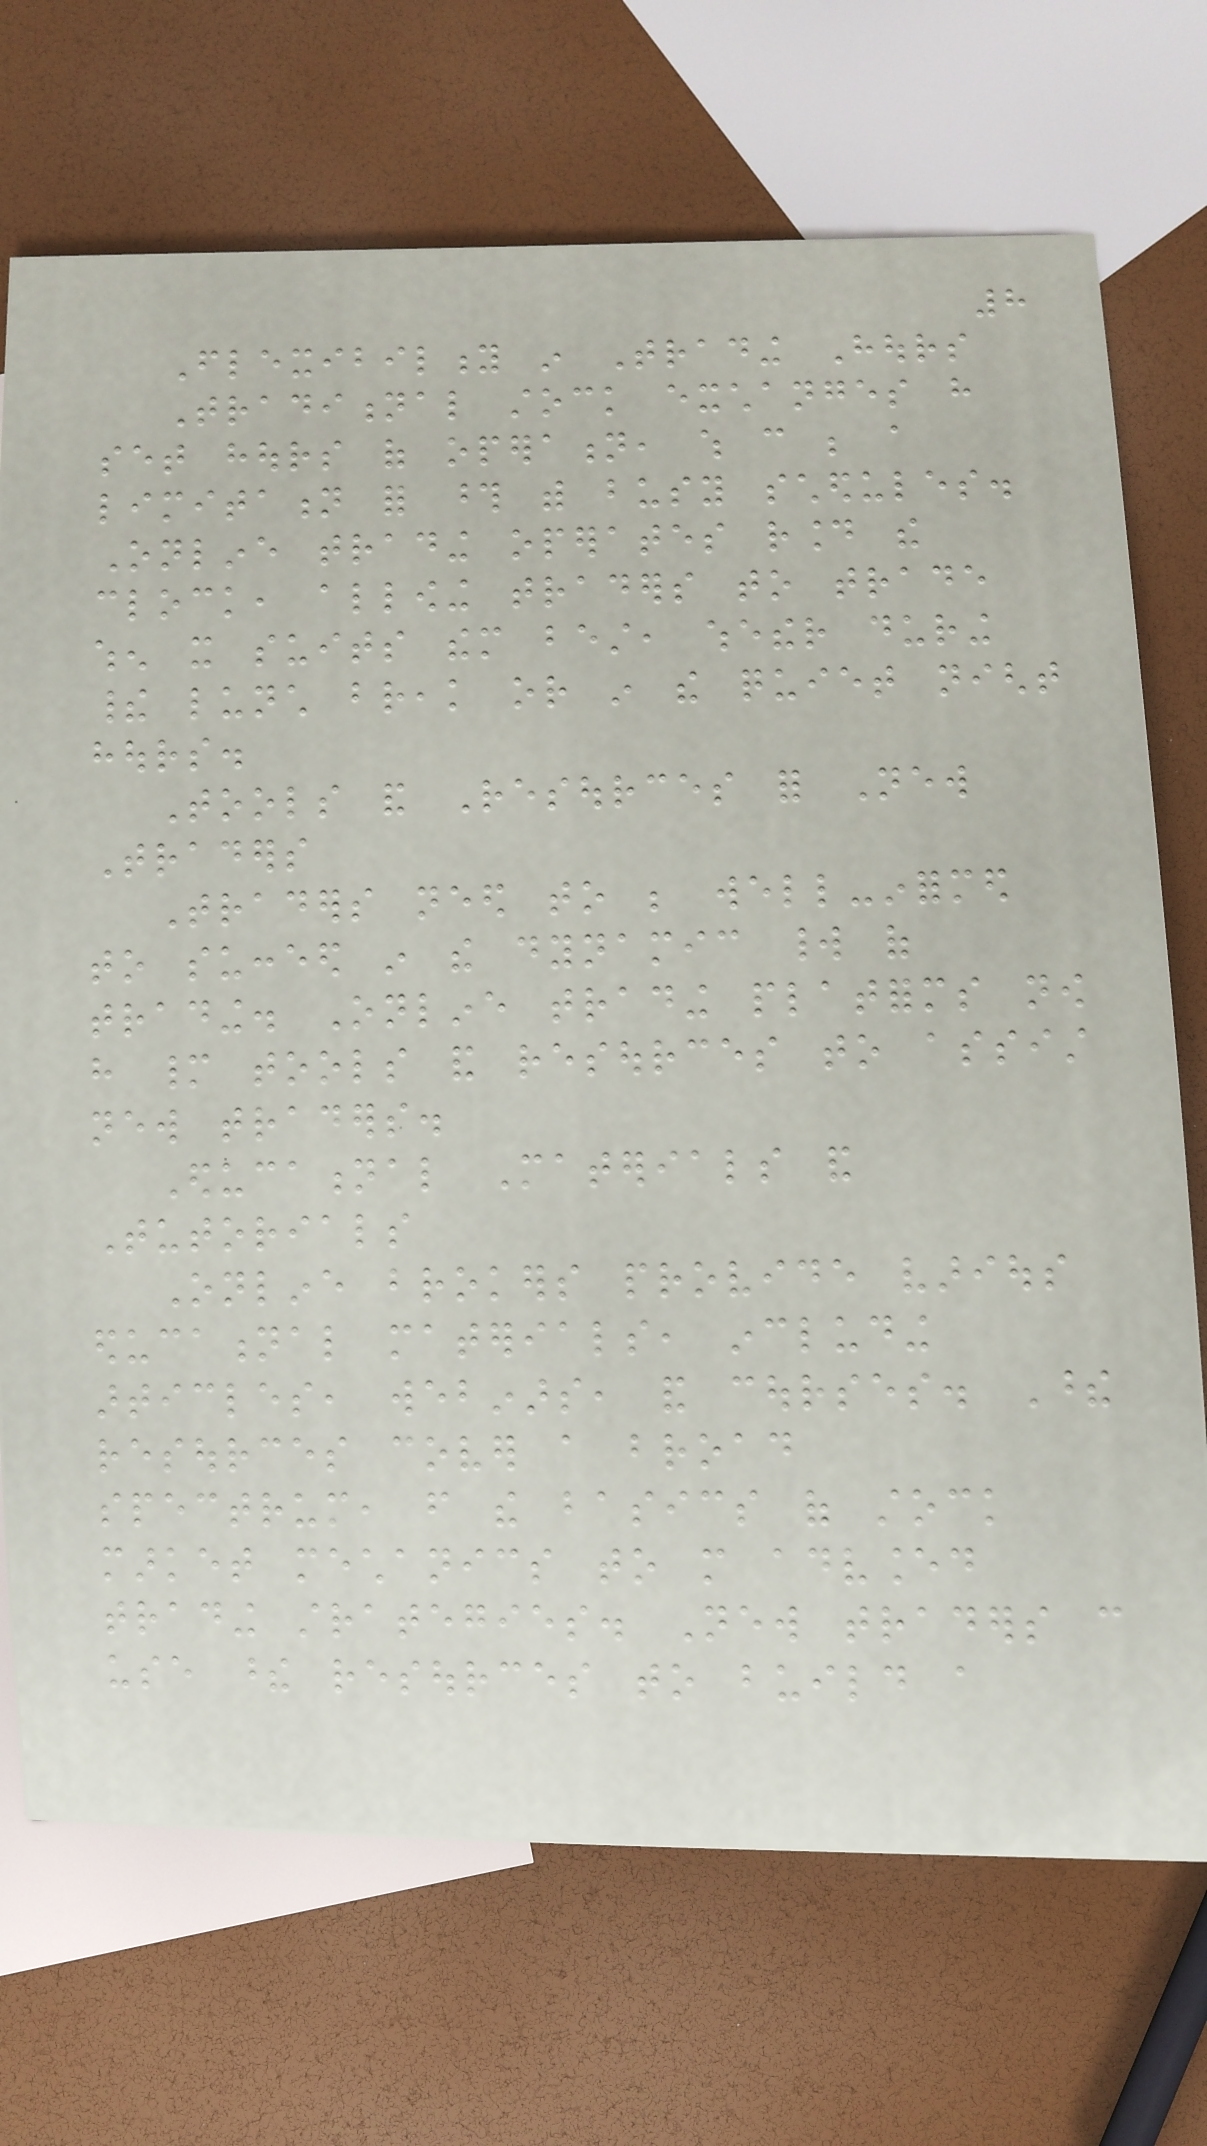8
Flexibility in Trading Hours
Traditional stock exchanges have
set hours of operation, which can be a
limitation for those with busy schedules.
Online trading operates round the
clock, allowing traders to trade
when it suits them best, whether during
their lunch break or in the quiet night
hours.
Tools and Resources for New
Traders
Traders need to be well-informed
to succeed in the dynamic world of
trading. Online trading platforms now
have many tools and resources to assist
new traders.
Educational Materials and
Tutorials
Online brokers provide various
educational materials, including
articles, webinars, and courses. These
resources cover a broad
spectrum, from the basics of stock
market mechanics to more advanced
trading strategies. New traders can
use these resources to build a
